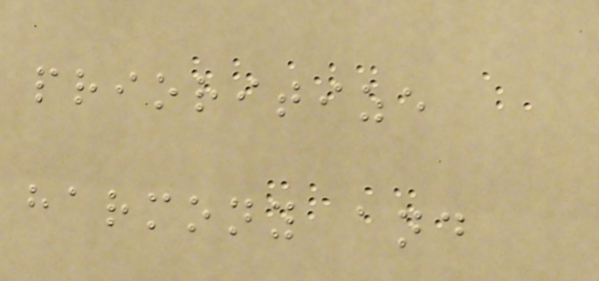prioritize
harmony and
